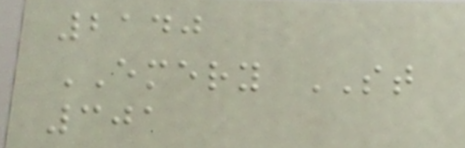2140
EMERY ST
301
